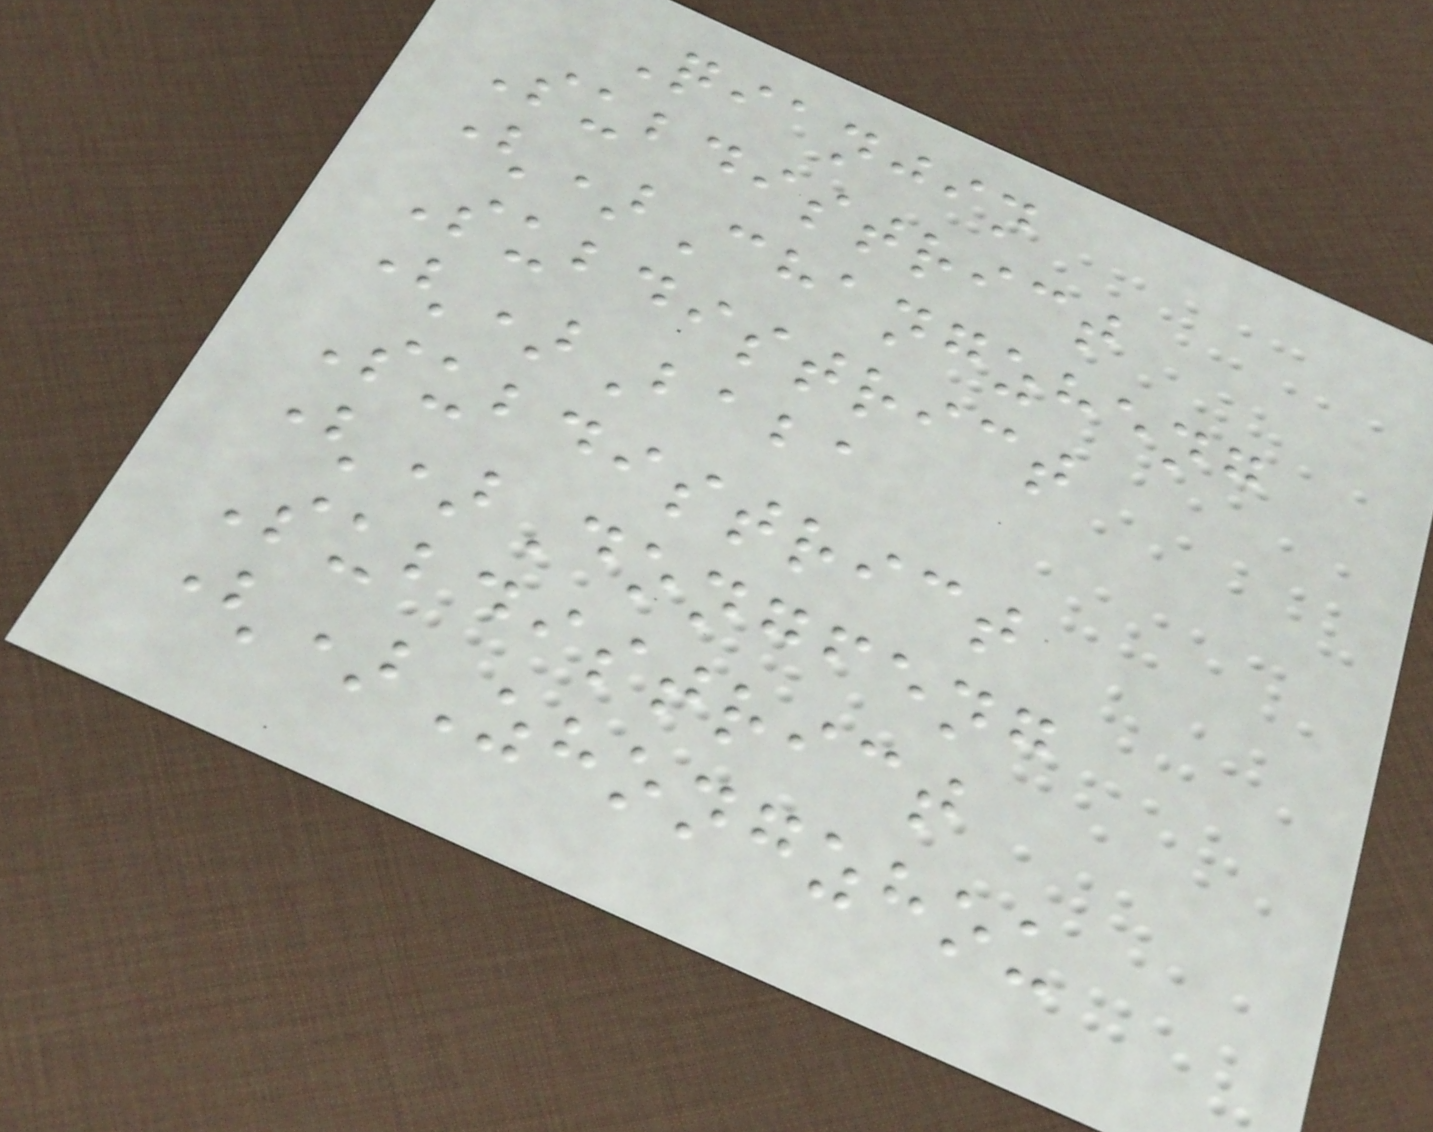Qianjin
Subdistrict
()Changzheng
Subdistrict
()Baba
Subdistrict
()Dongfeng
Subdistrict
()Zhongzhou
